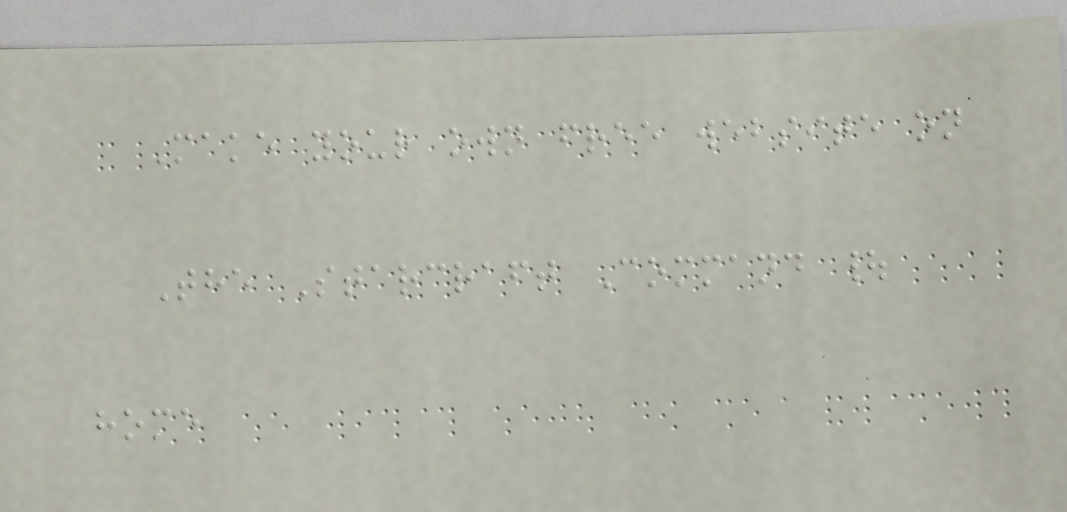Make your own free website on
The Starcraft Command |
home
